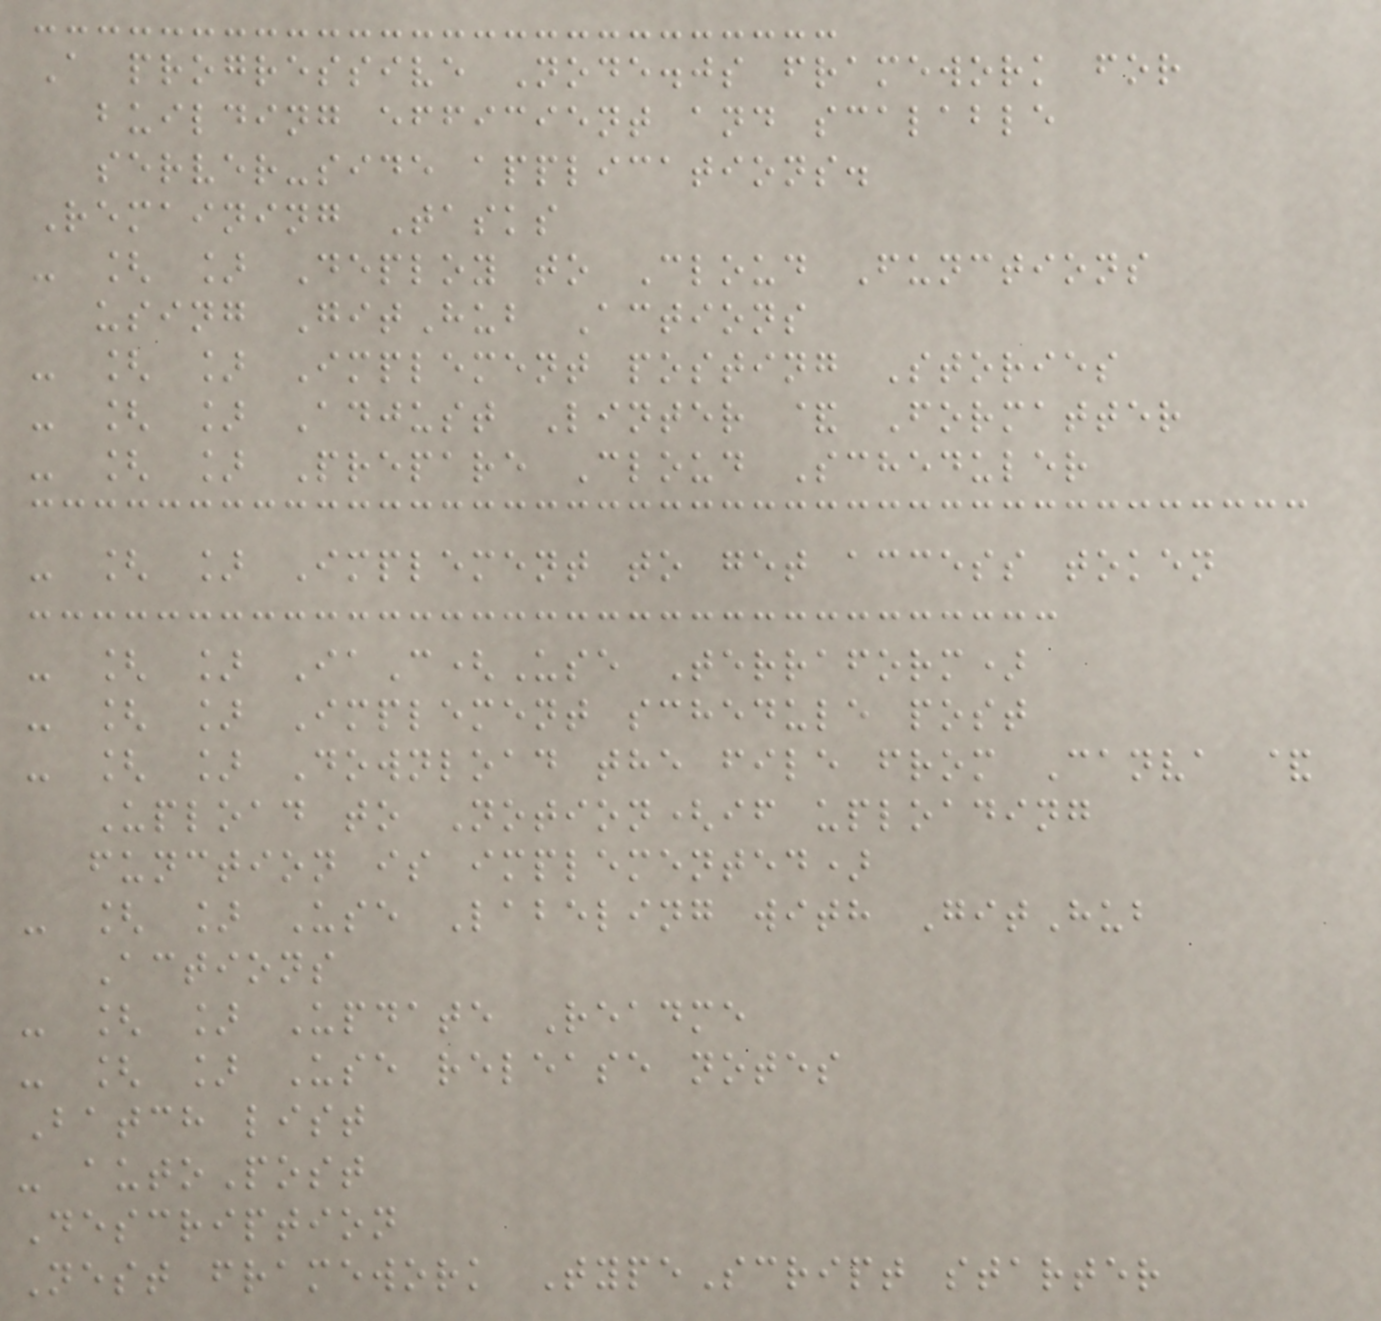A progressive Node.js framework for
building efficient and scalable
server-side applications.
Remaining Tasks
- [ ] Deploy to Cloud Functions
using GitHub Actions
- [ ] Implement posting Stories
- [ ] Adjust Linter & Formatter
- [ ] Prepare Cloud Scheduler
- [ ] Implement to get access token
- [ ] IaC(Use Terraform)
- [ ] Implement schedule post
- [ ] Download the file from Canva &
Upload to Notion(if uploading
function is implemented)
- [ ] Use Labeling with GitHub
Actions
- [ ] Update Readme
- [ ] Use release notes
Batch list
- autoPost
Description
Nest framework TypeScript starter
